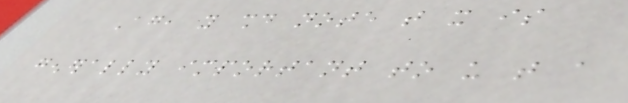Again, you should note that it is
generally important to us that a
